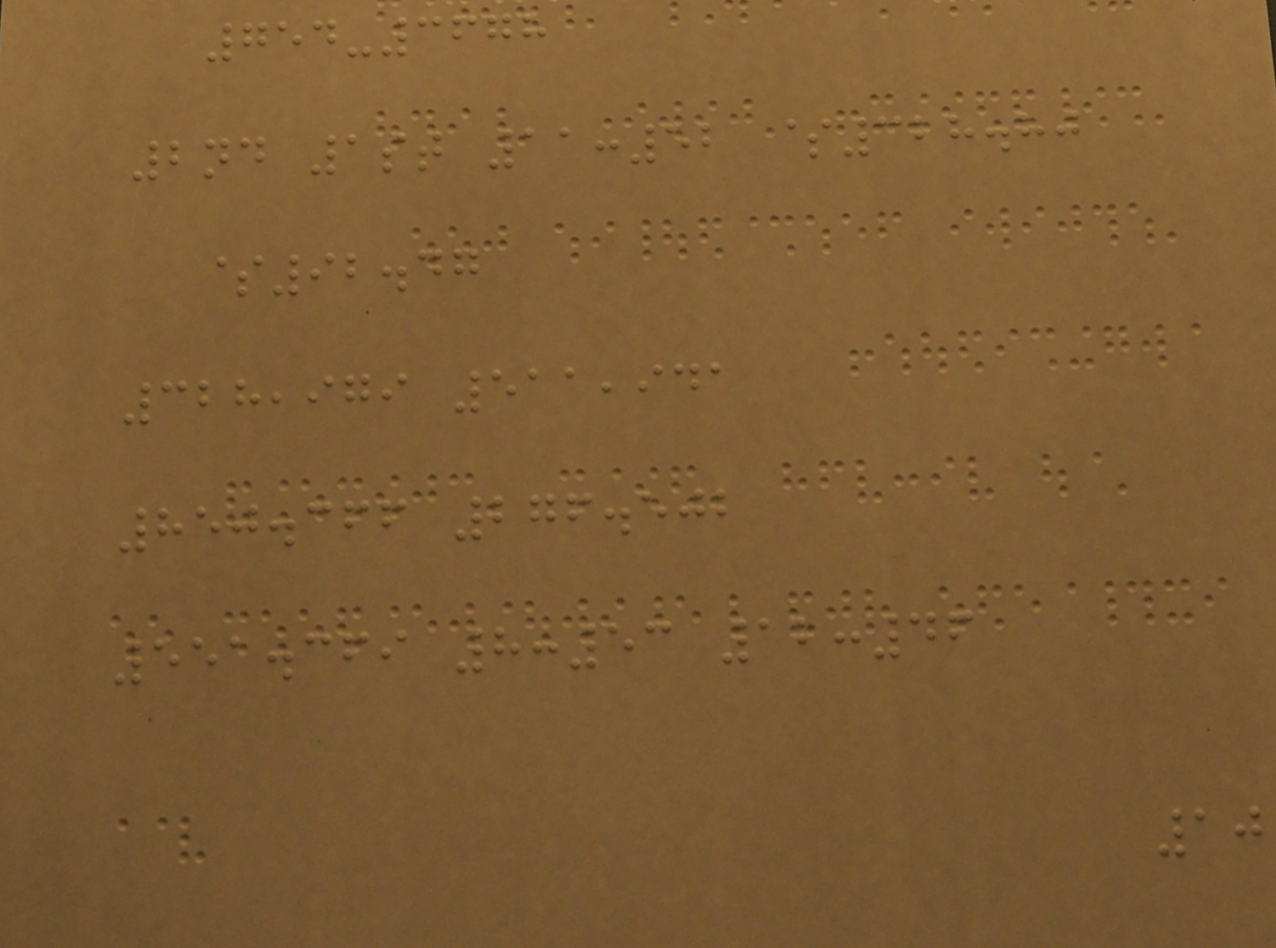754-3678
2nd 1st 11:52 $328.80
$92.47
328,979 511,941
850.366 276.502
551.369 8:53 12:46
10
